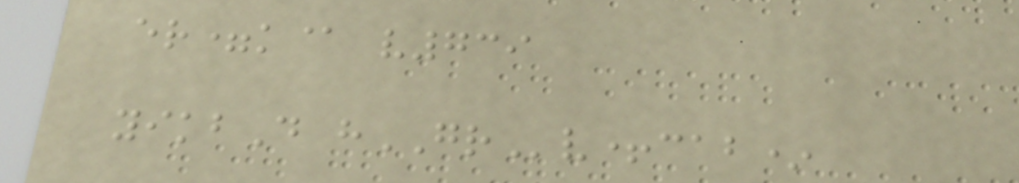er=k@ v739
yikbD hGRv+cab*
